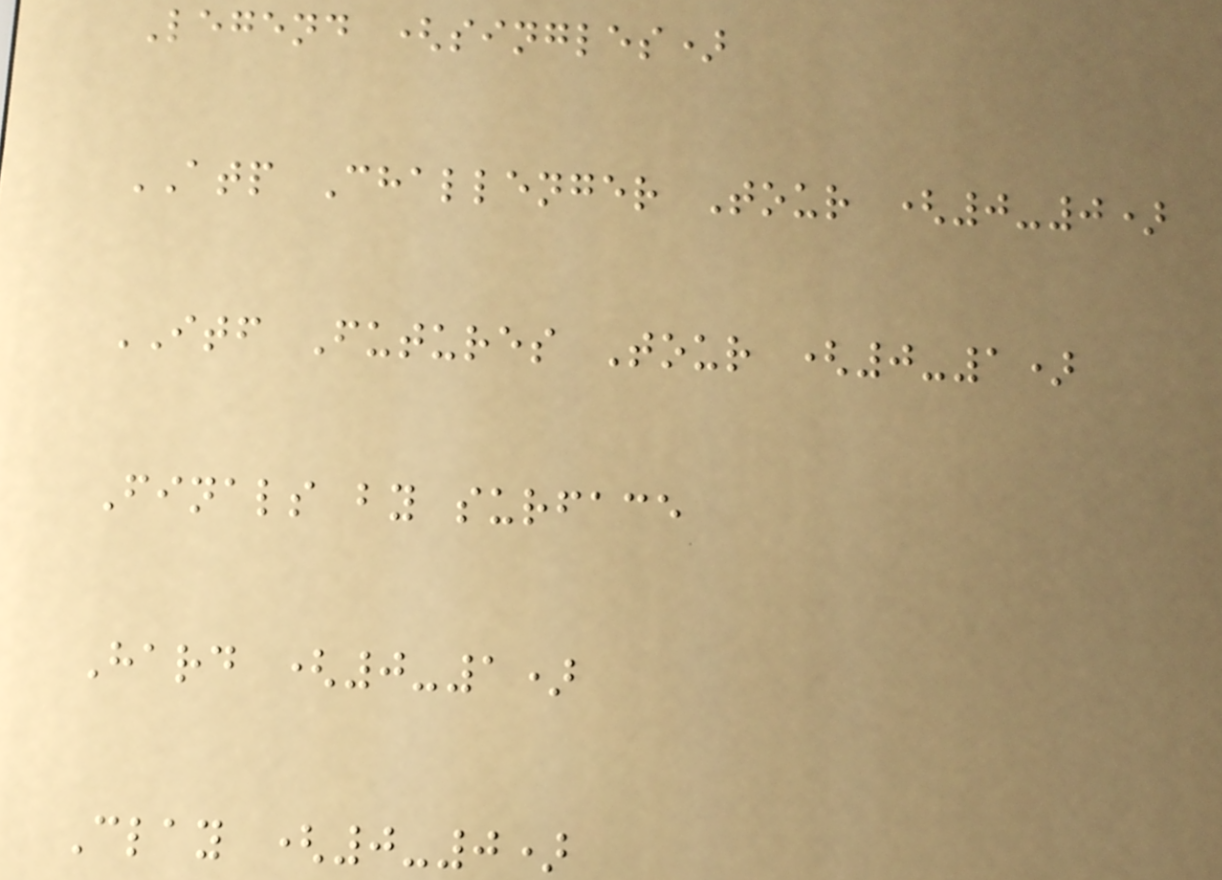Legend (singles)
ATP Challenger Tour (0-0)
ITF Futures Tour (0-1)
Finals by surface
Hard (0-1)
Clay (0-0)
